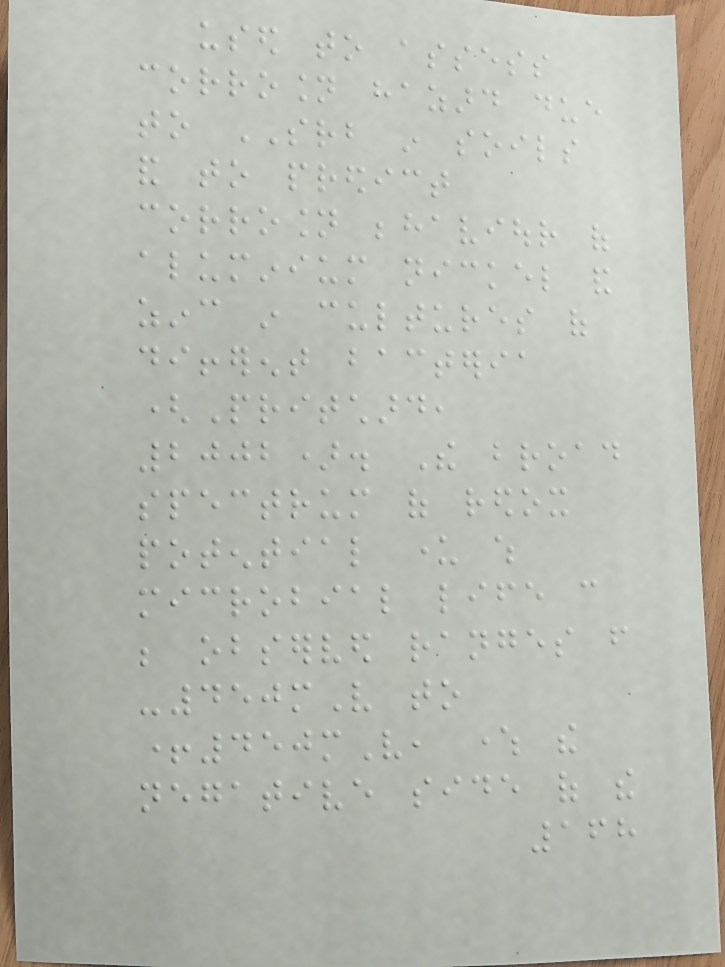used to assess
corrosion hazard due
to SRB in soils
and to predict
corrosion behaviour of
aluminium nickel and
zinc in cultures of
different bacteria
(Pritchard,
2002). The broad
spectrum of redox
potential under which
microbial life can
be observed ranges from
-450mV to
+450mV, where the
negative side of the
168
